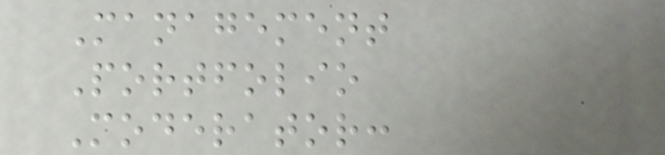Management
Portfolio
Moderator:
